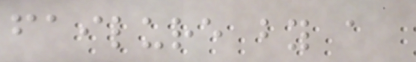failure by a
